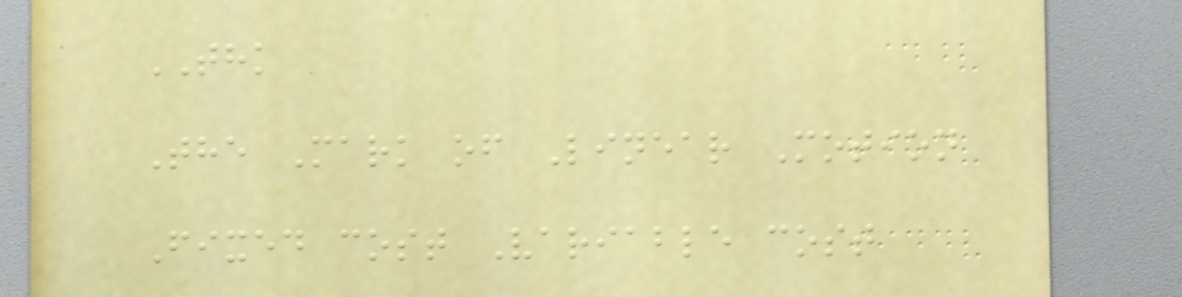THK
The Mark of Linear Motion
Fixed cost Variable cost
